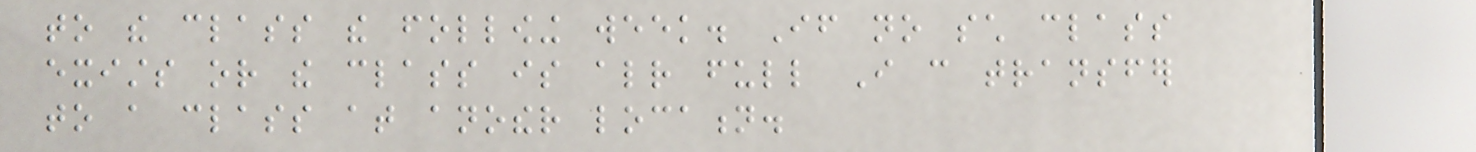to the class the following week. If no such class
exists or the class is already full I can transfer
to a class at another location.
